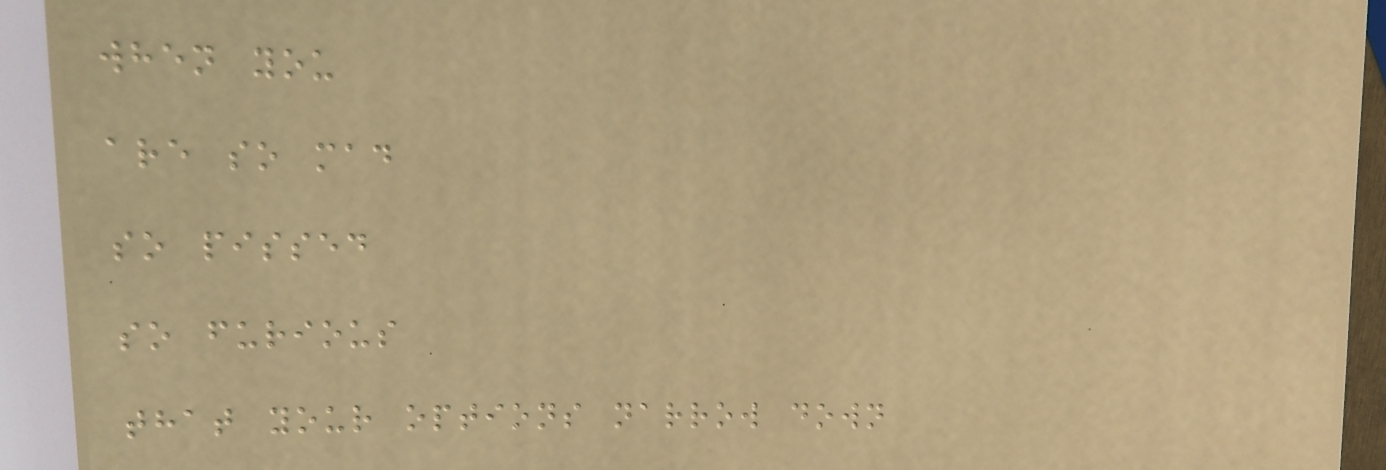when you
are so mad
so pissed
so furious
that your options narrow down
